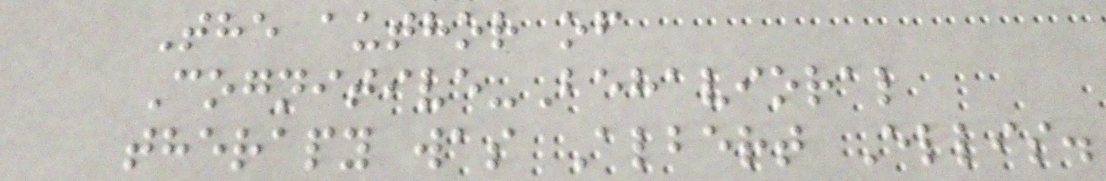The author of
Cognitive-Behavioral
therapy was Albert Ellis.
